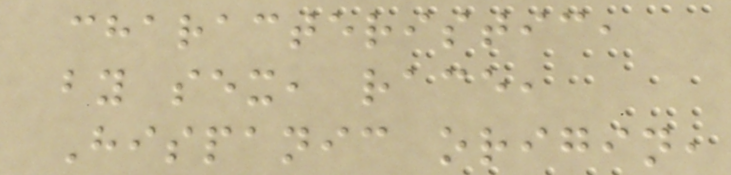characteristic,
by sex, race,
Hispanic origin,
